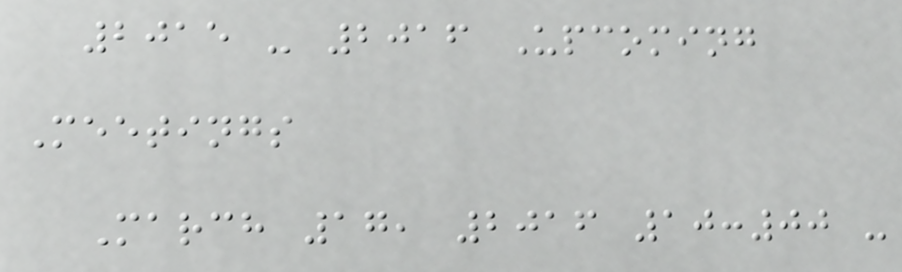2015 - 2016 Upcoming
Meetings
March 17, 2016 10:00 -
